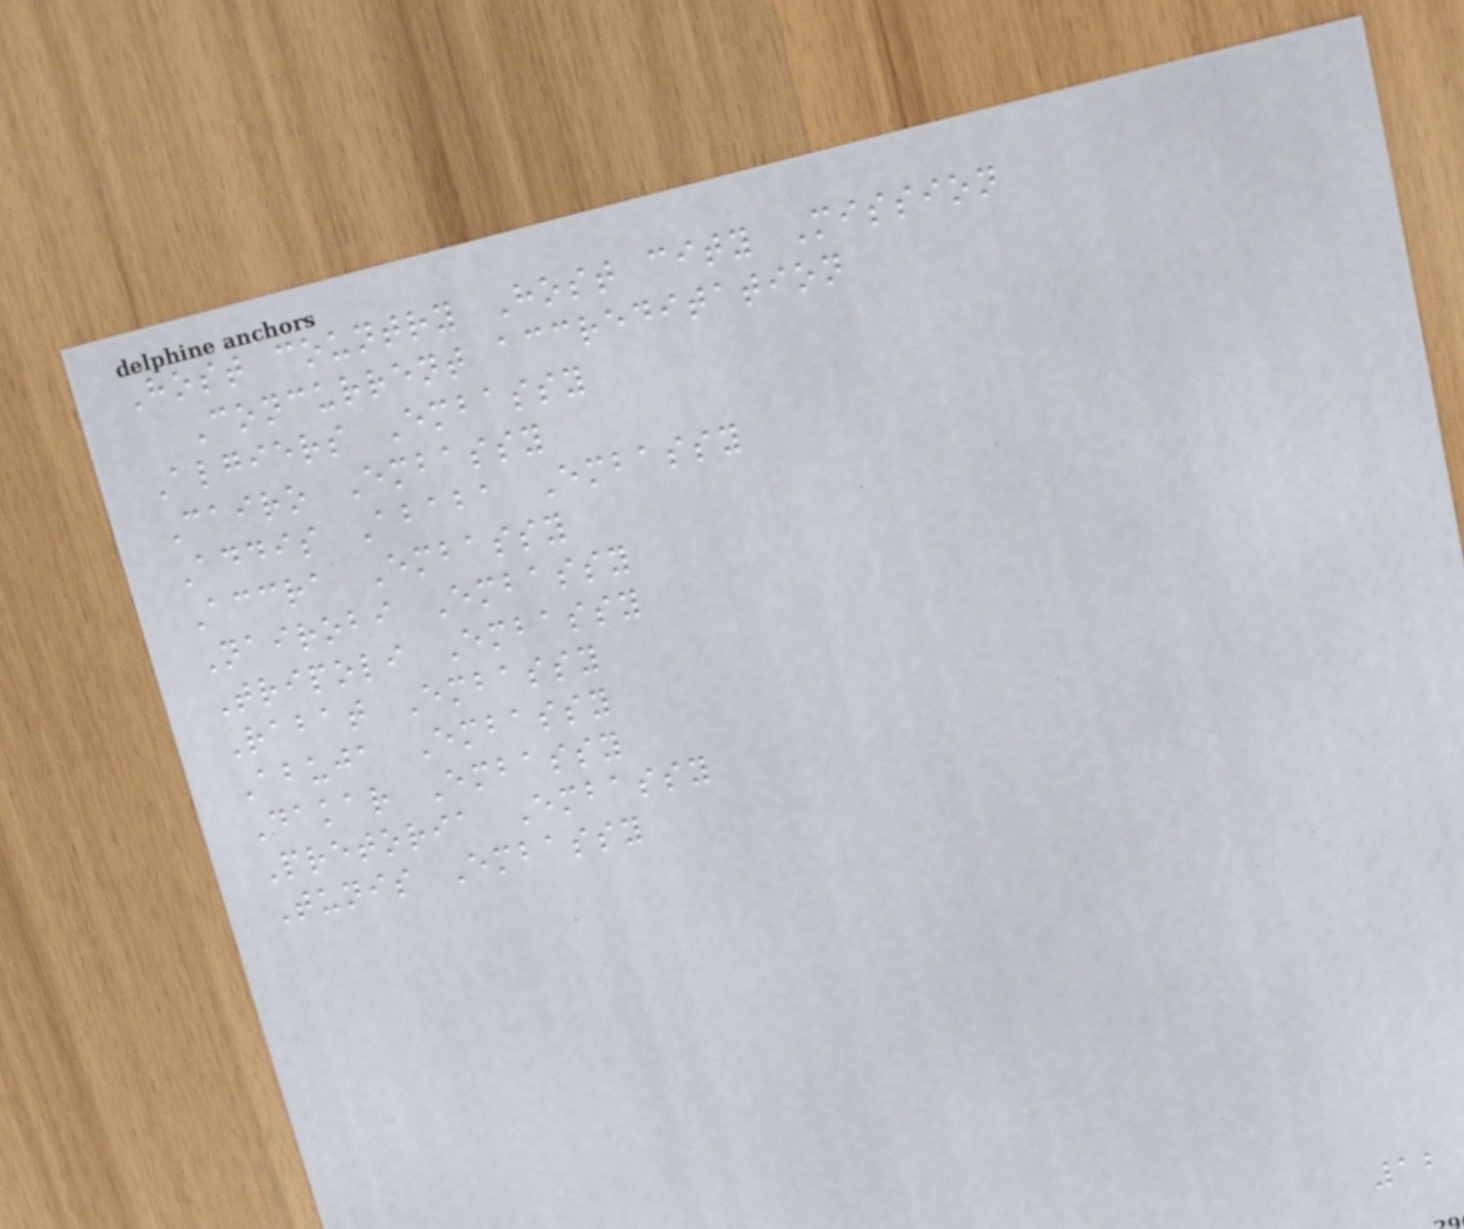Host country Host city Mission
Concurrent accreditation
Algiers Embassy
Cairo Embassy
Addis Ababa Embassy
Accra Embassy
Nairobi Embassy
Tripoli Embassy
Rabat Embassy
Abuja Embassy
Dakar Embassy
Pretoria Embassy
Tunis Embassy
12
